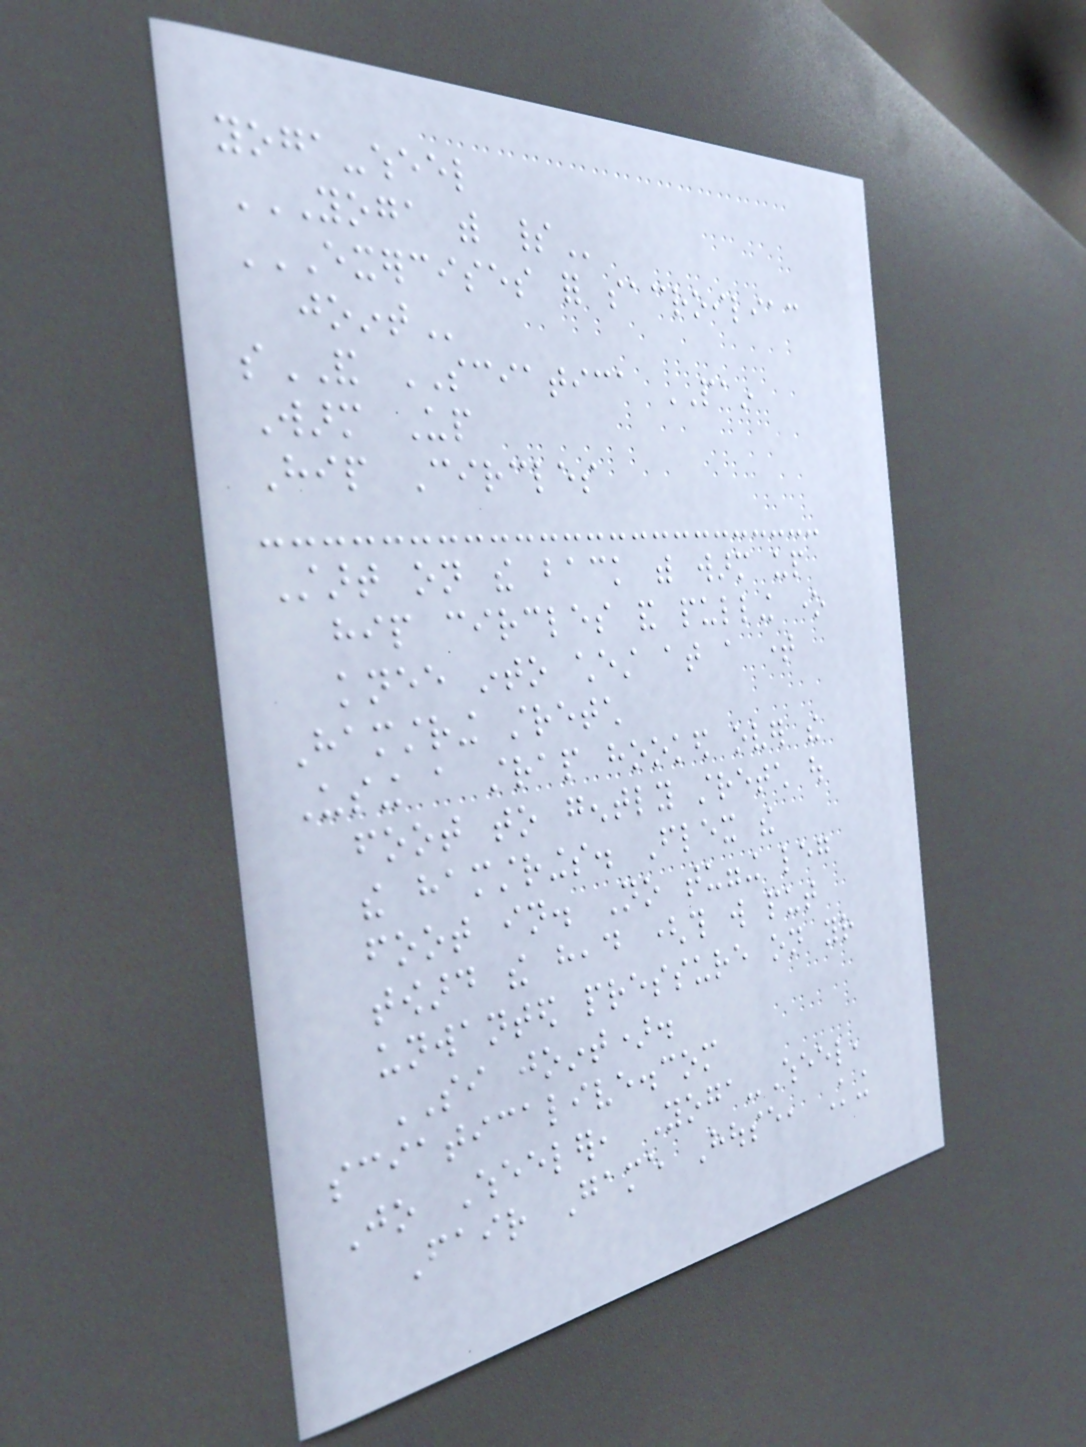yoga-wheel
YOGA WITH SPIRIT
EXERCISES FOR SACROILIAC
JOINT
sAND SCIATICA PAIN
Warm Up
Hip Circles
Start on the back with warm up
hip circles and pulling one
knee into chest at a time
Hamstring stretch
Using a strap hooked over the
foot to gently stretch out
the hamstrings. Flex the
foot in. No tugging leg
toward the head (this will put
unwanted pressure on your
SI joint).
sciaticalive.com
Jo Wheeler, Yoga-Wheel,
Fair Game House, King
